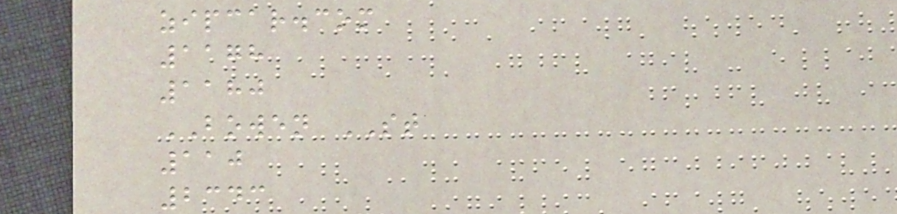zipcar.com
1178
1180
BOWEN ST
110
2343
